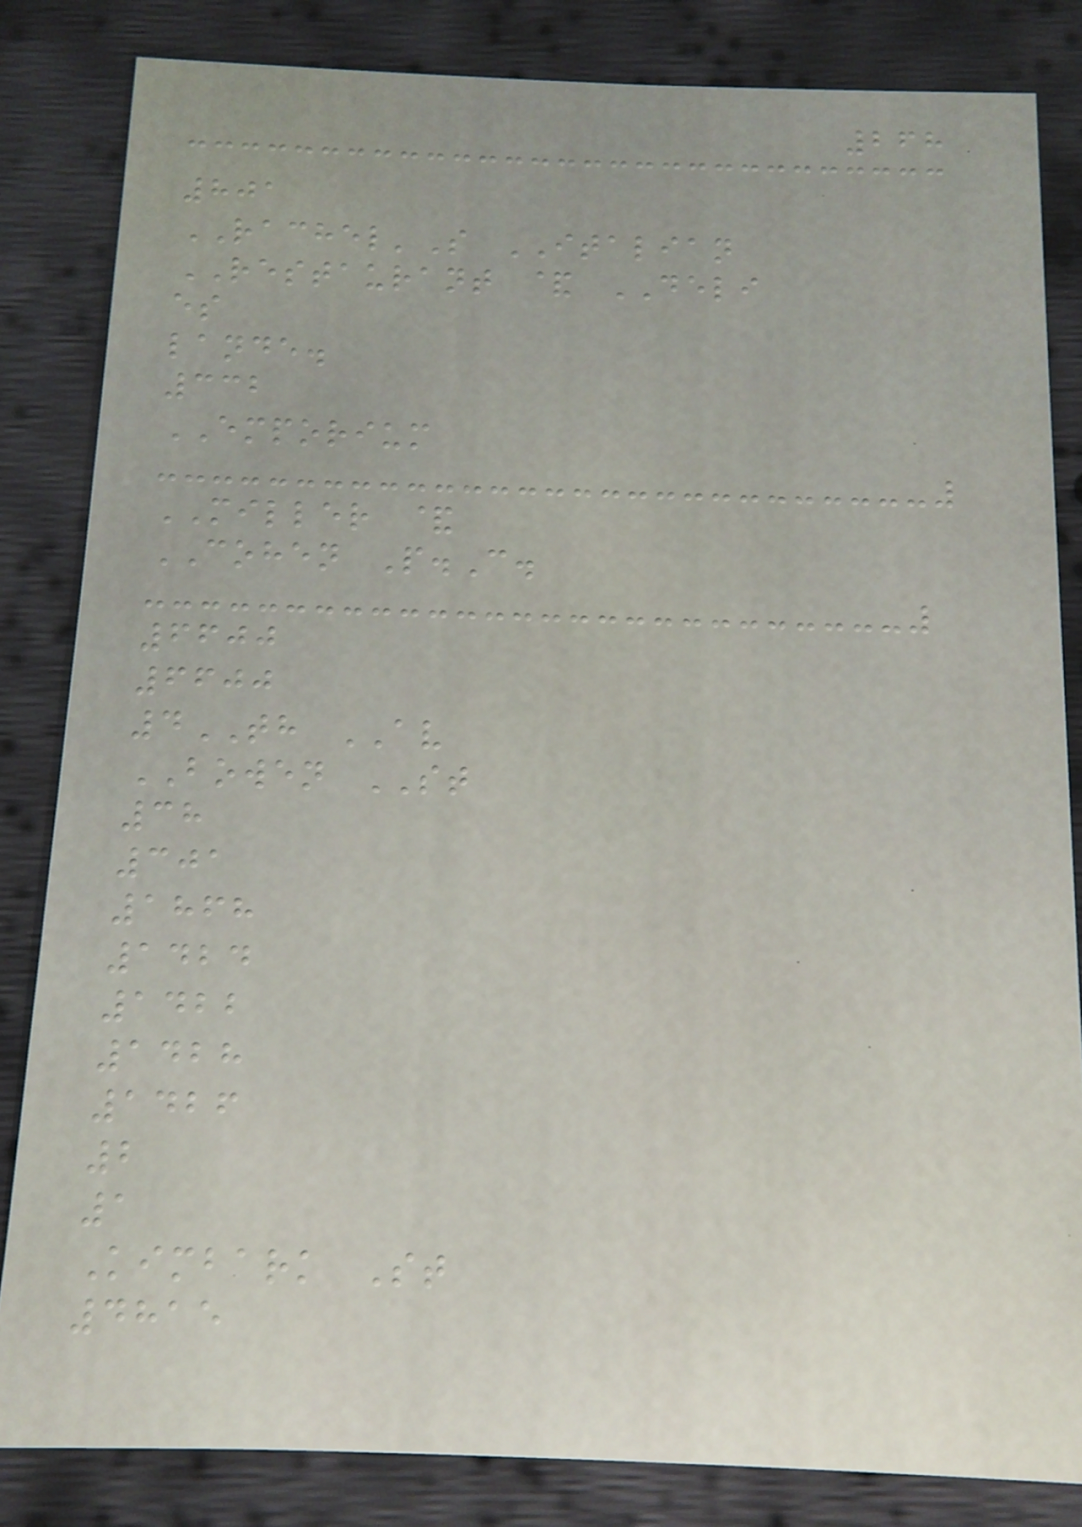268
801
RACHEL'S ITALIAN
RESTAURANT & DELI
es
lande.
332
EMPORIUM
MILLER &
COHEN P.C.
6600
6600
4TH AV
BOWEN ST
38
301
1868
1424
1422
1428
1426
2
1
Kimbark St
4815
